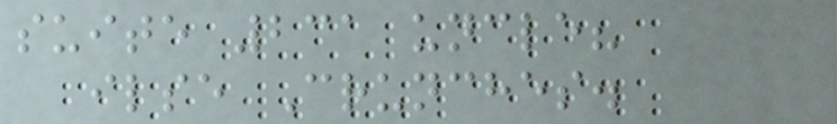suite 231 uncle?
ilse Crunches.
